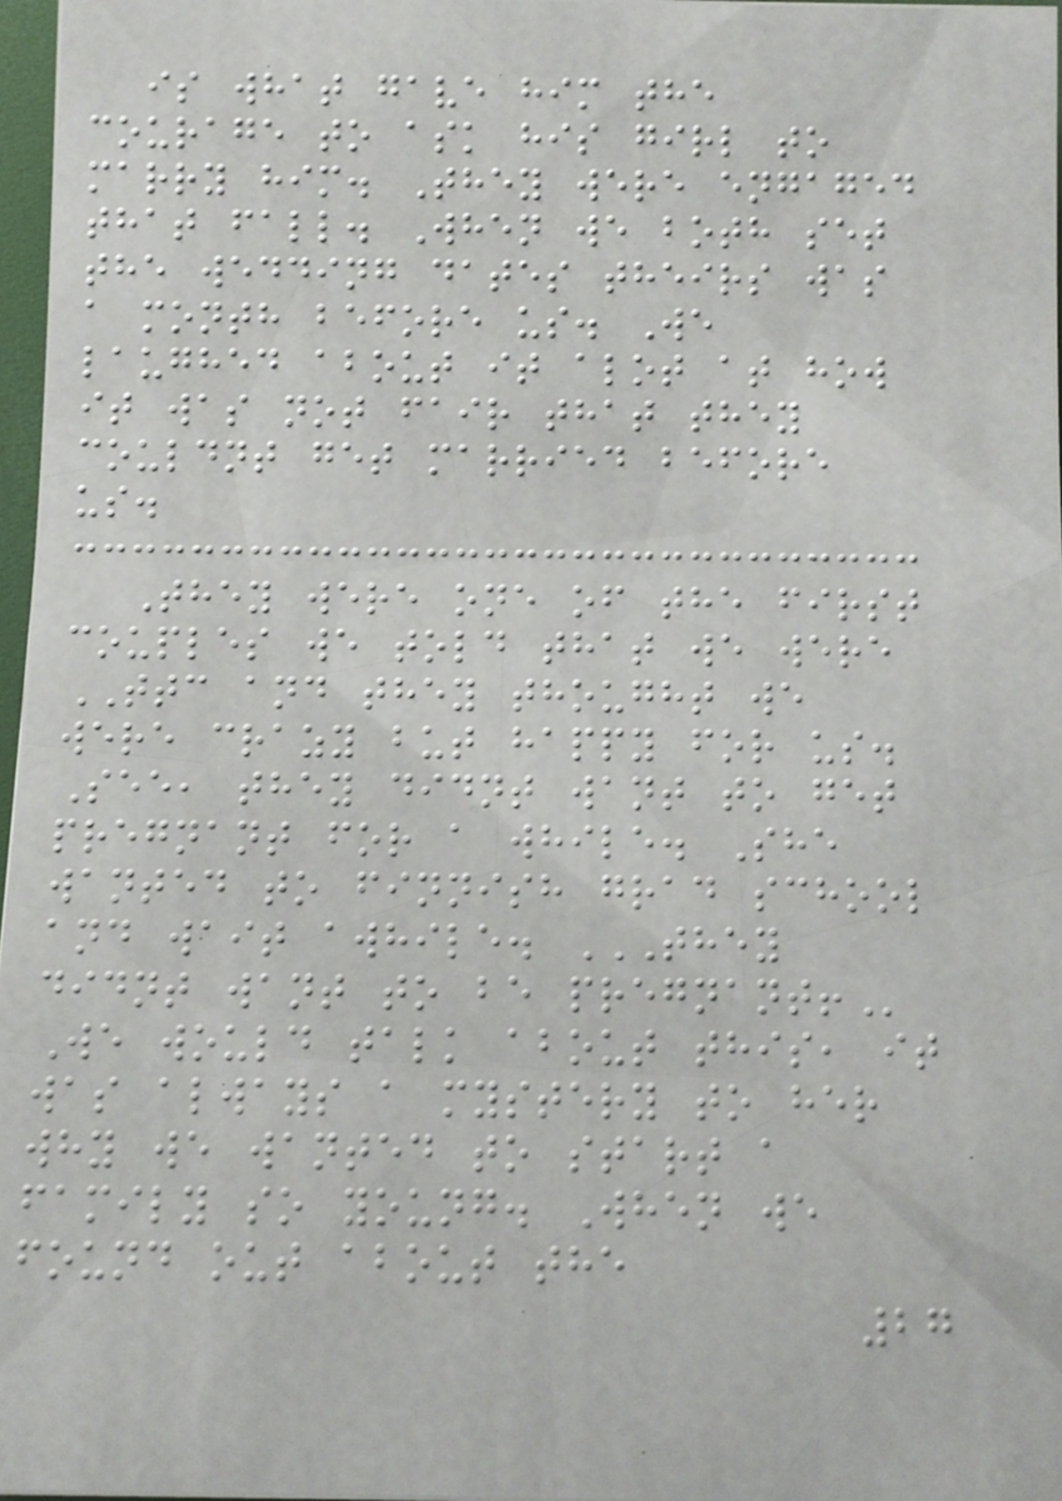is what gave him the
courage to ask his girl to
marry him. They were engaged
that fall. When we both set
the wedding dates theirs was
a month before us. We
laughed about it alot at how
it was not fair that they
couldnt get married before
us.
They were one of the first
couples we told that we were
TTC and they thought we
were crazy but happy for us.
See, they didnt want to get
pregnant for a while. She
wanted to finnish grad school
and wait awhile. THEY
DIDNT WANT TO BE PREGNANT!
We would talk about this, it
was always a mystery to her
why we wanted to start a
family so young. When we
found out about the
27
